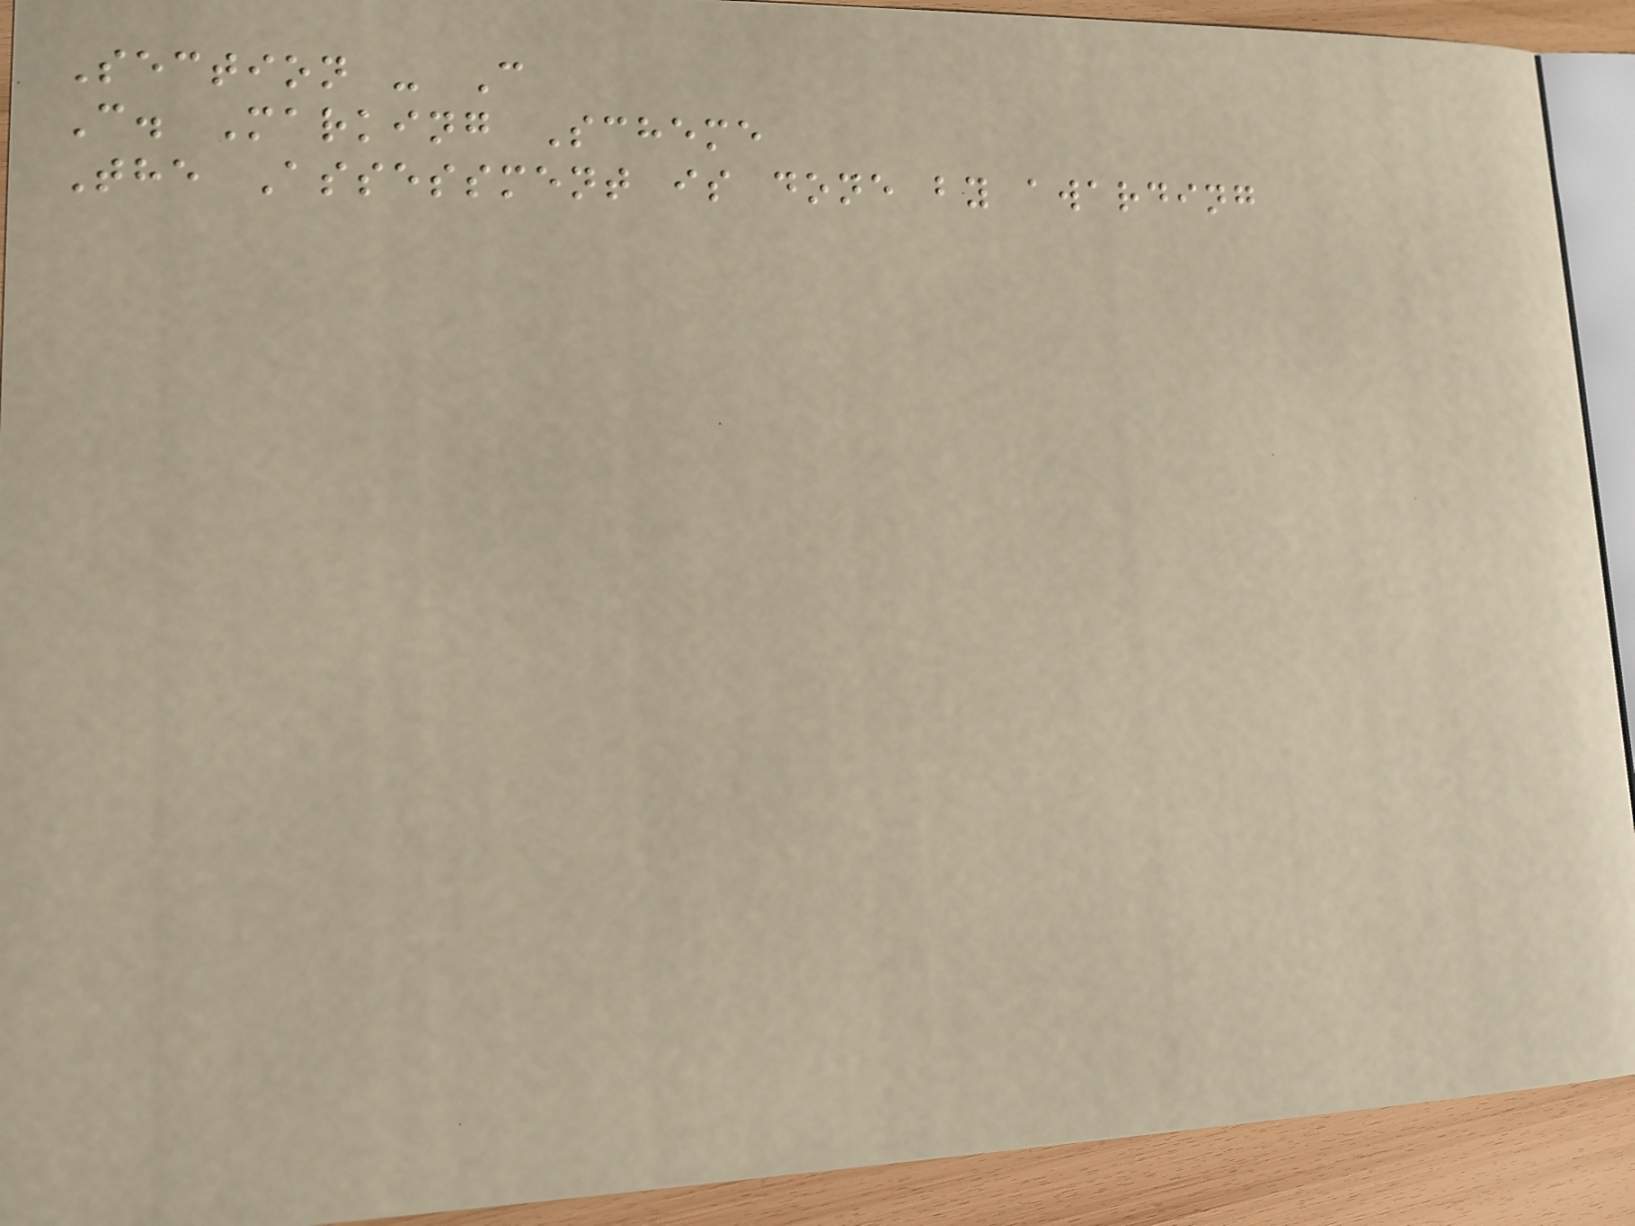Section - C
C. Marking Scheme
The Assessment is done by awarding
